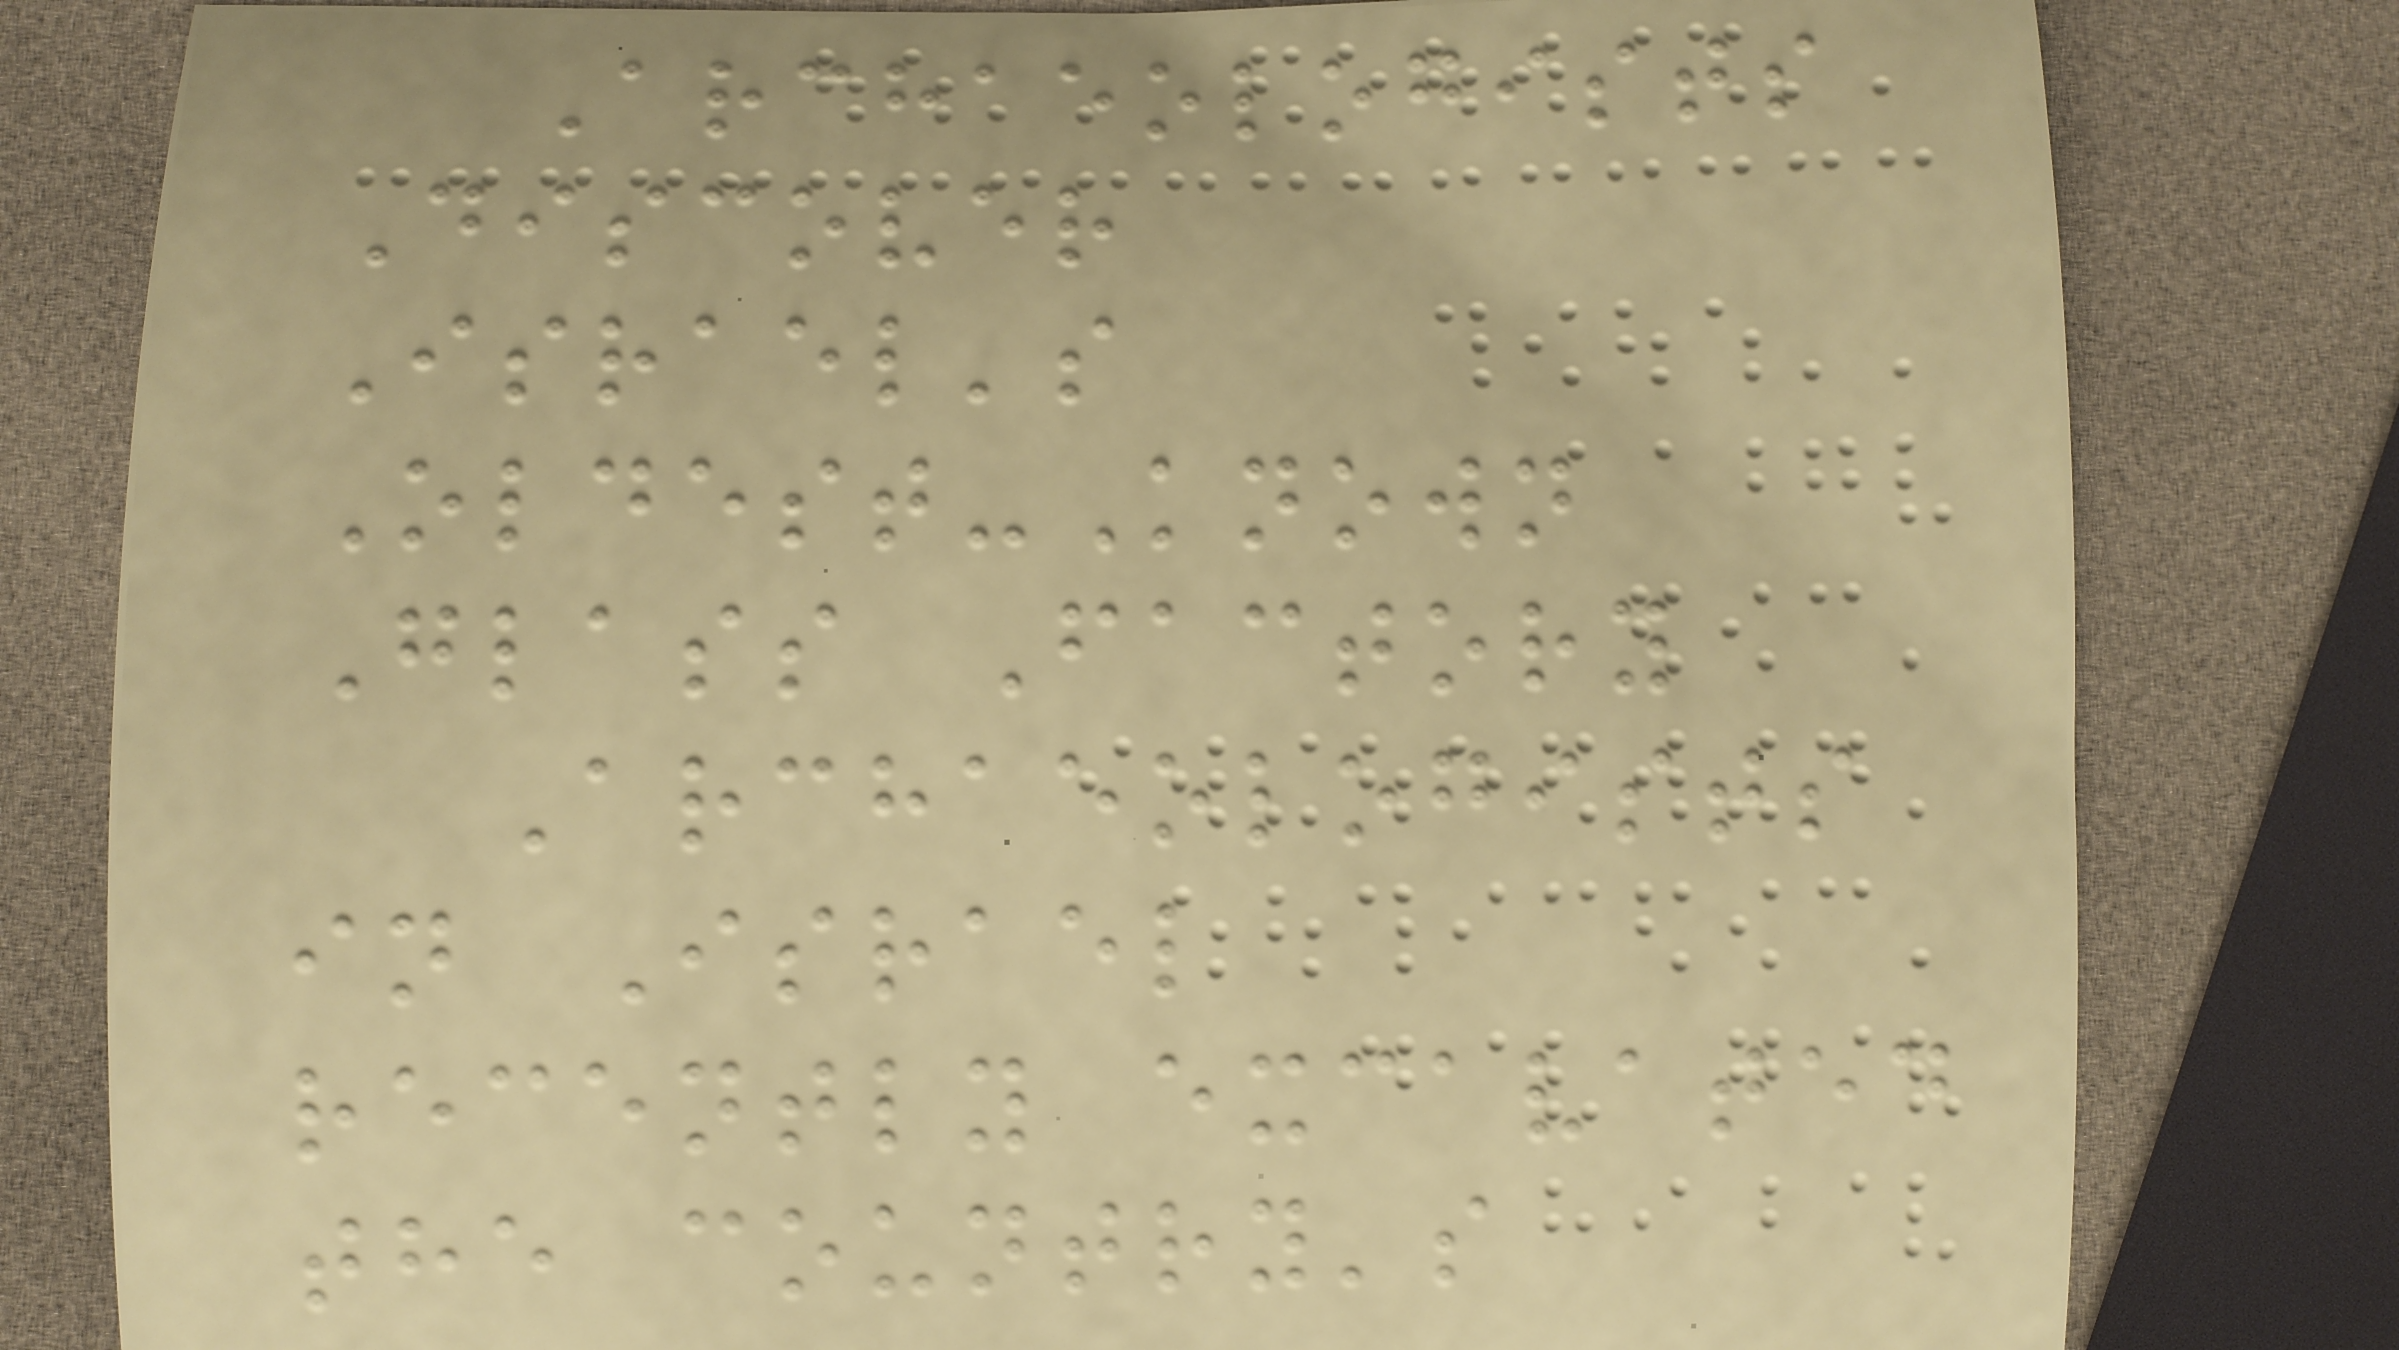Archaeologists
Discover
Israel's
Oldest-Known
Glass Factory
Archaeologists
in Israel
recently excavated
the country's
